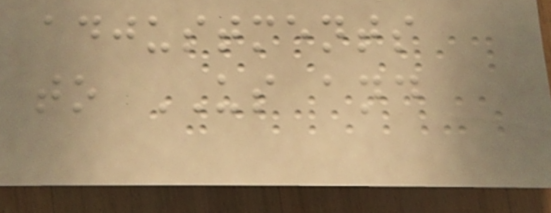adjustments
to US and
